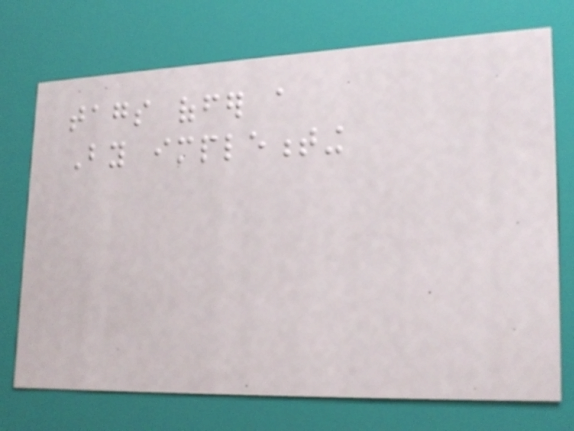tags offer a
By implementing
